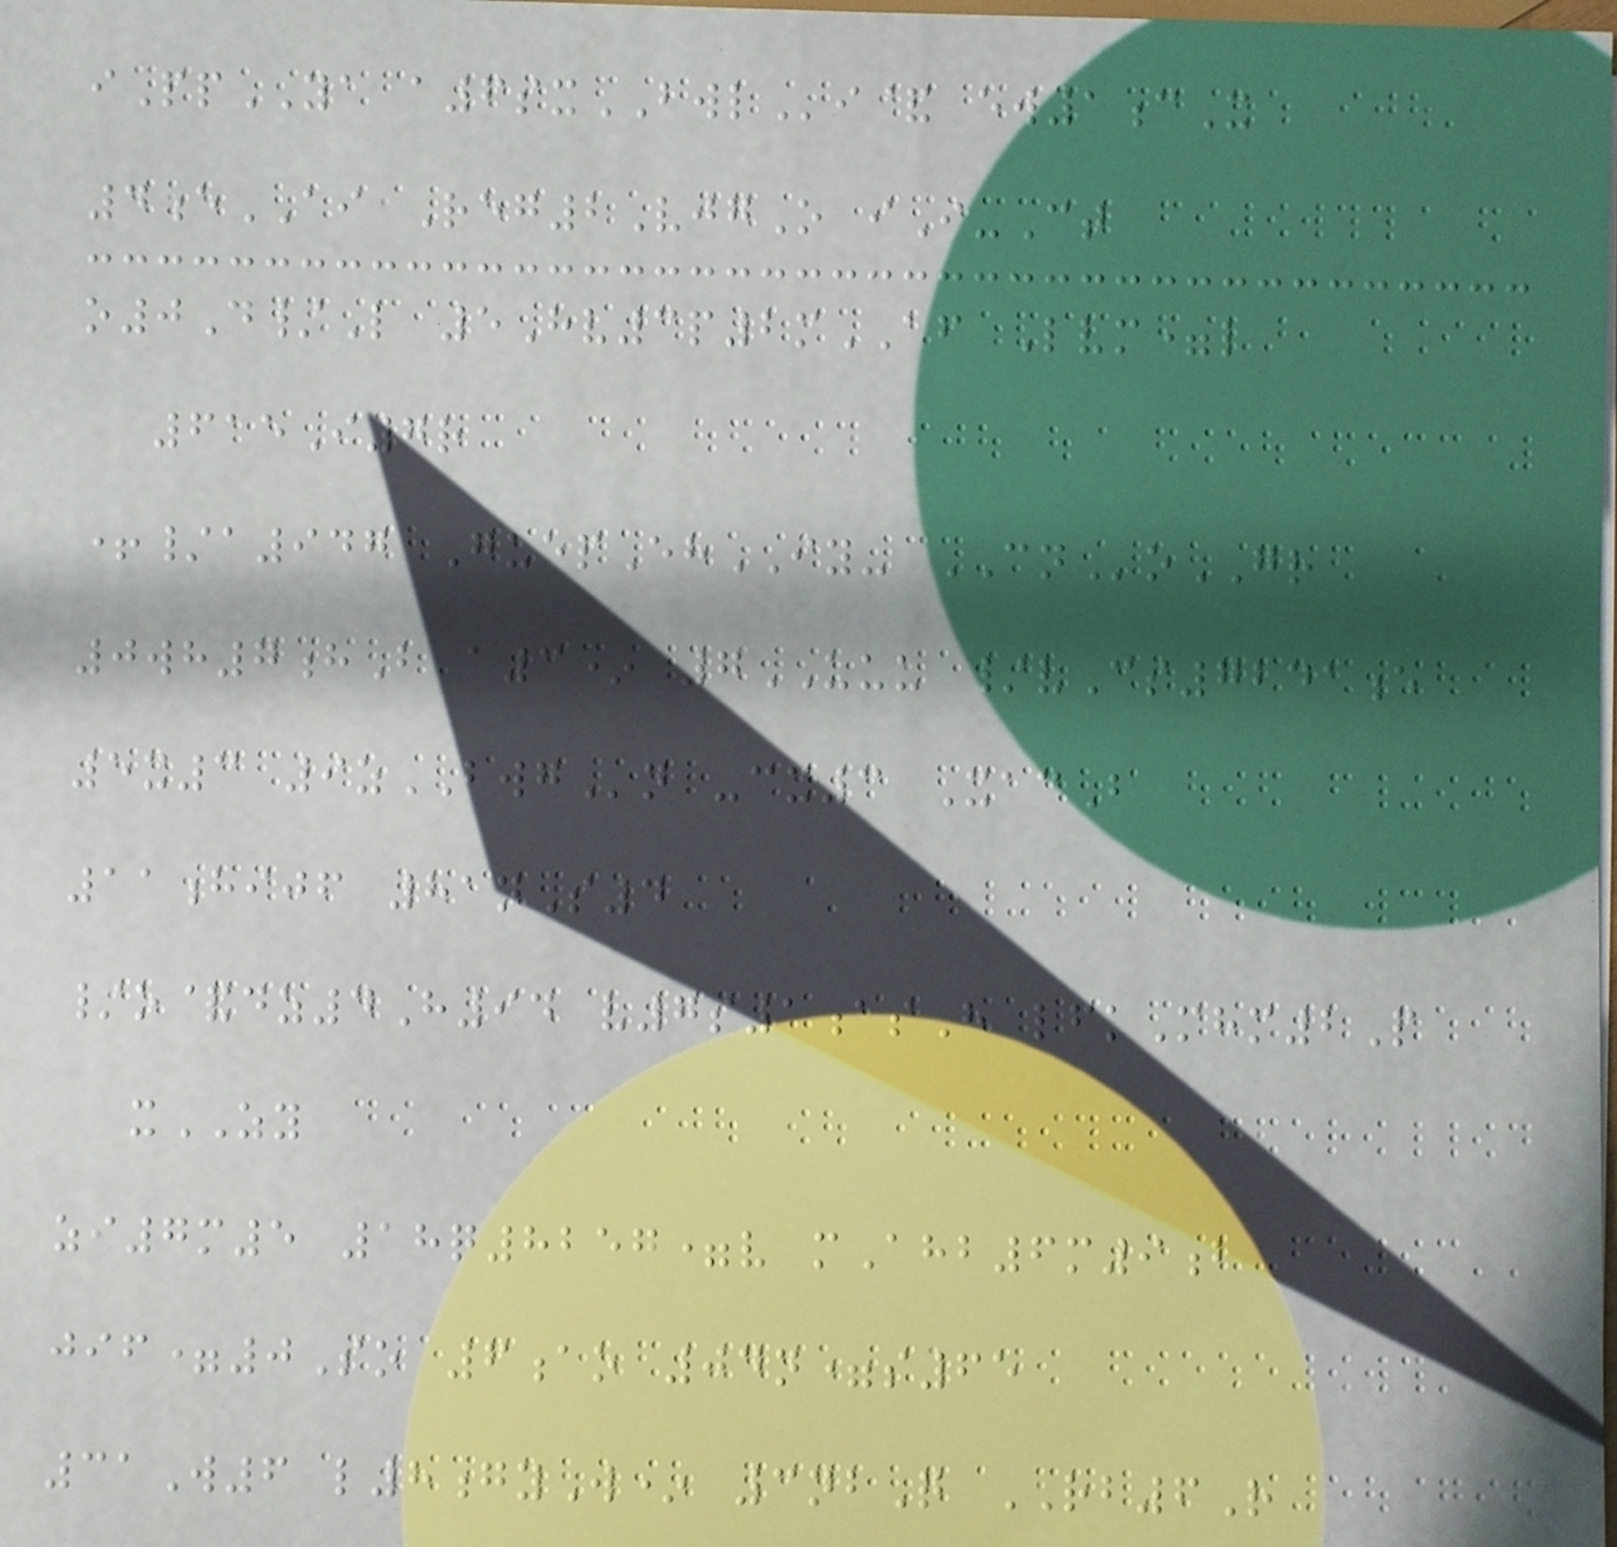iPpYA a6sxBWLi& ew1cX
4eAI Reg2VjgO iI-Ct
o0D/L 5Hv3p2mAF Lvm=l
615I7r
+/a947 GuepEhIY- CNoGR
0wh7hB a3* 7UUU /vCs7241e
5x3 9zBWGn -cx3 XacB
11hijf 81nS4
/o&dz4H94 v7s1asH lfkMhm2P
xZY
zi7m5 18q8257=v mAhb6m9b
jif=0So 6ao 04n=s65
31W6 l8gyW* 3nbQ RB6R
